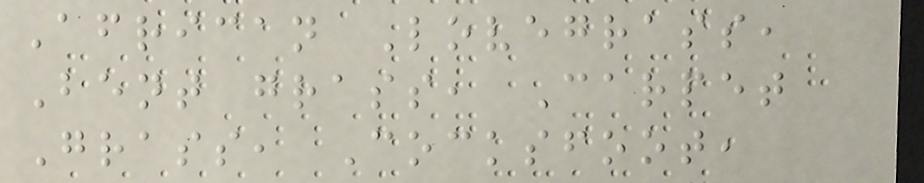African Lovegrass,
Bent grass, Carpet
Grass, Cocksfoot,
